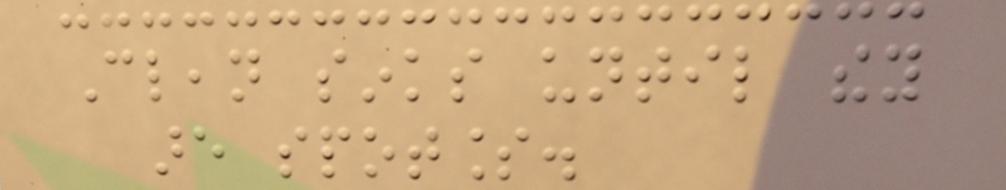Clean sinks until they
are spotless.
